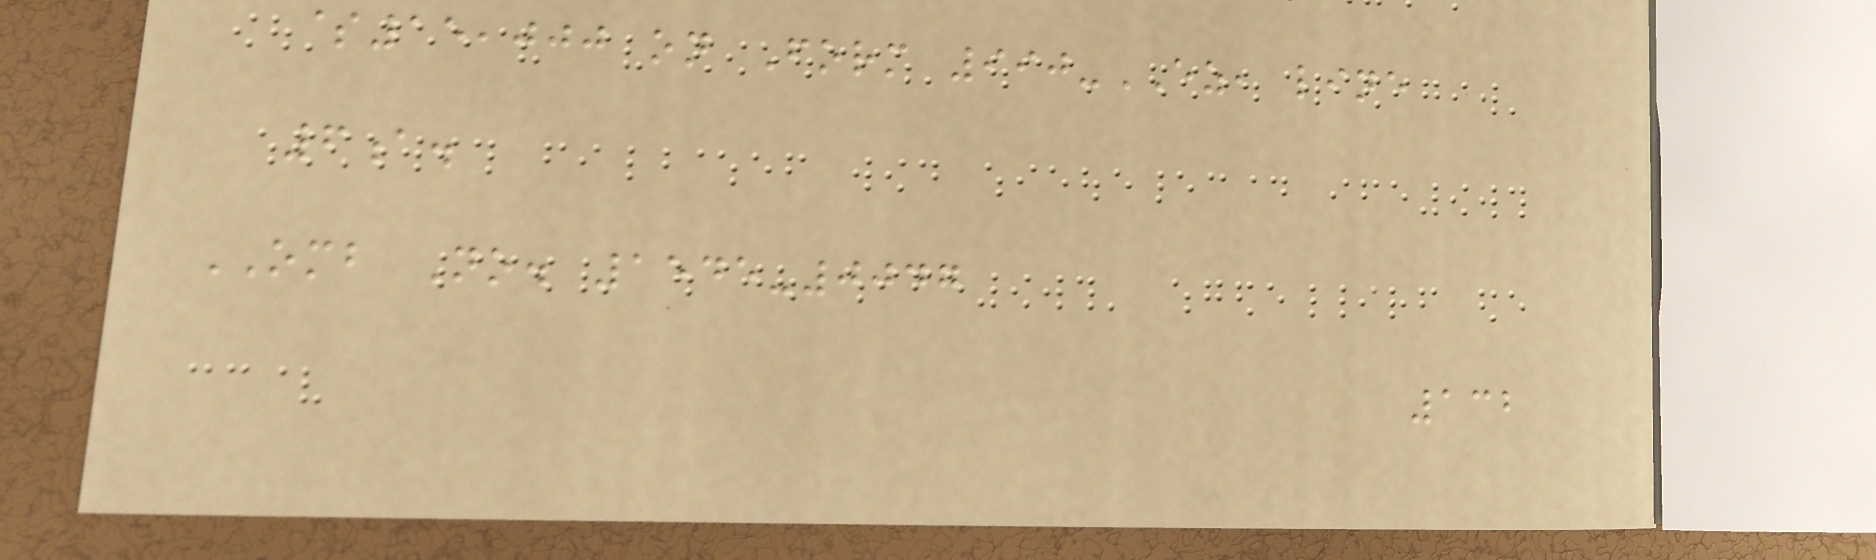$15,000 on Form 990-EZ, line
6a.
OMB No. 1545-0047
132
